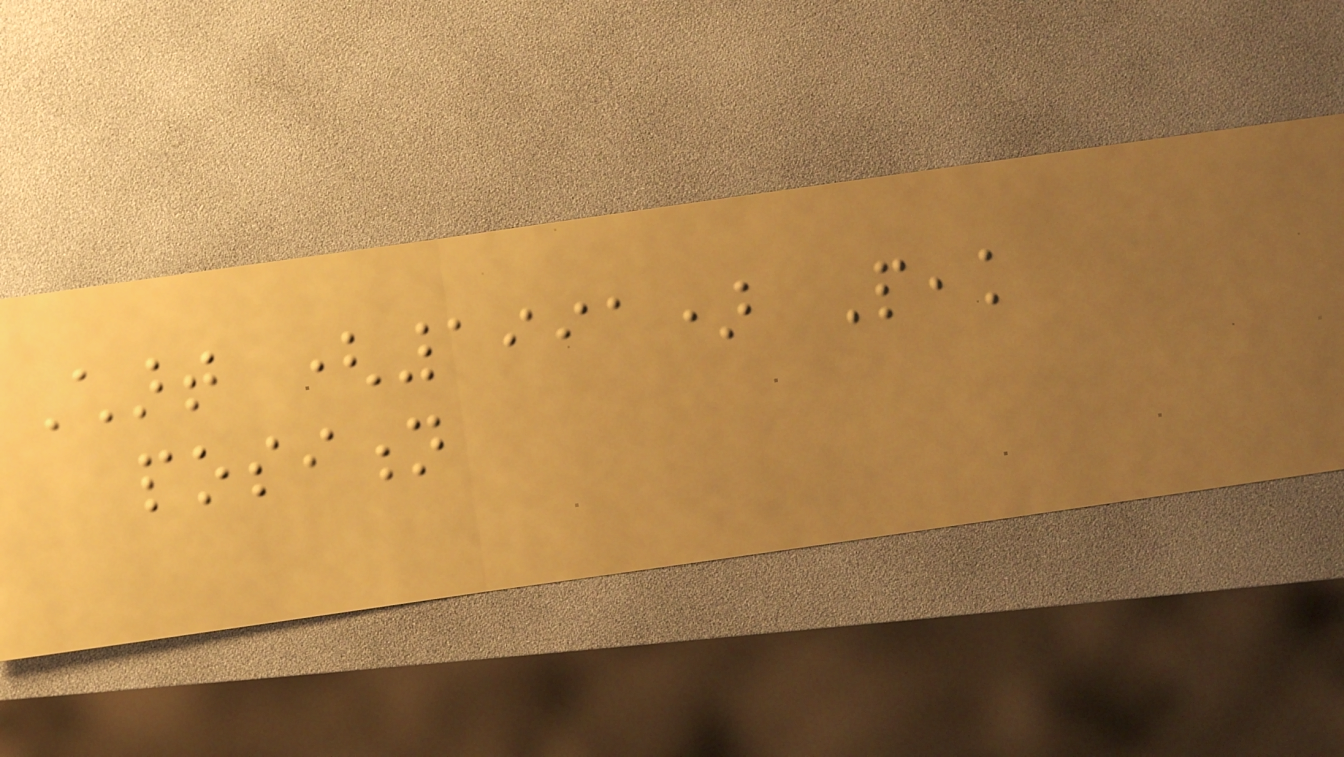Chart (1991) Peak
position
